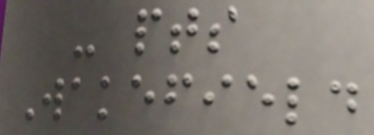- pts
Wakefield
